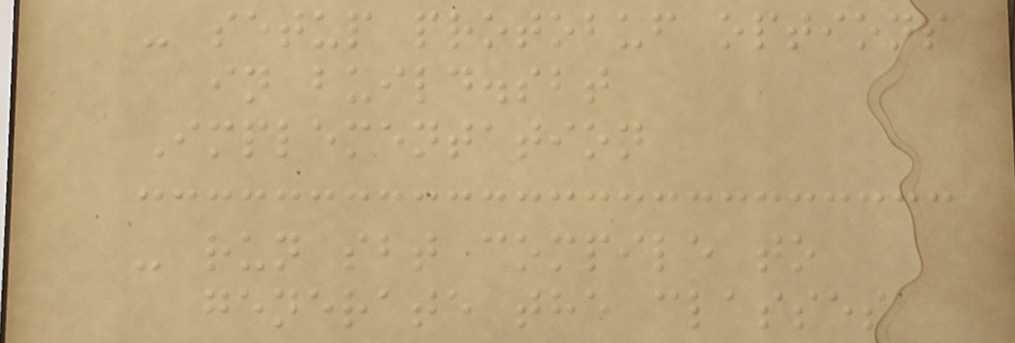- setup protobuf options
in build.sbt
Implementation
- run sbt compile to
generate the classes
